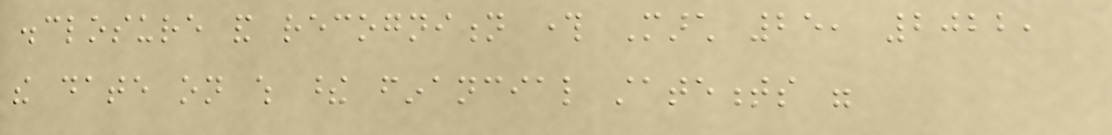disclosure and recognition through March 25, 2022,
the date on which these financial statements were
